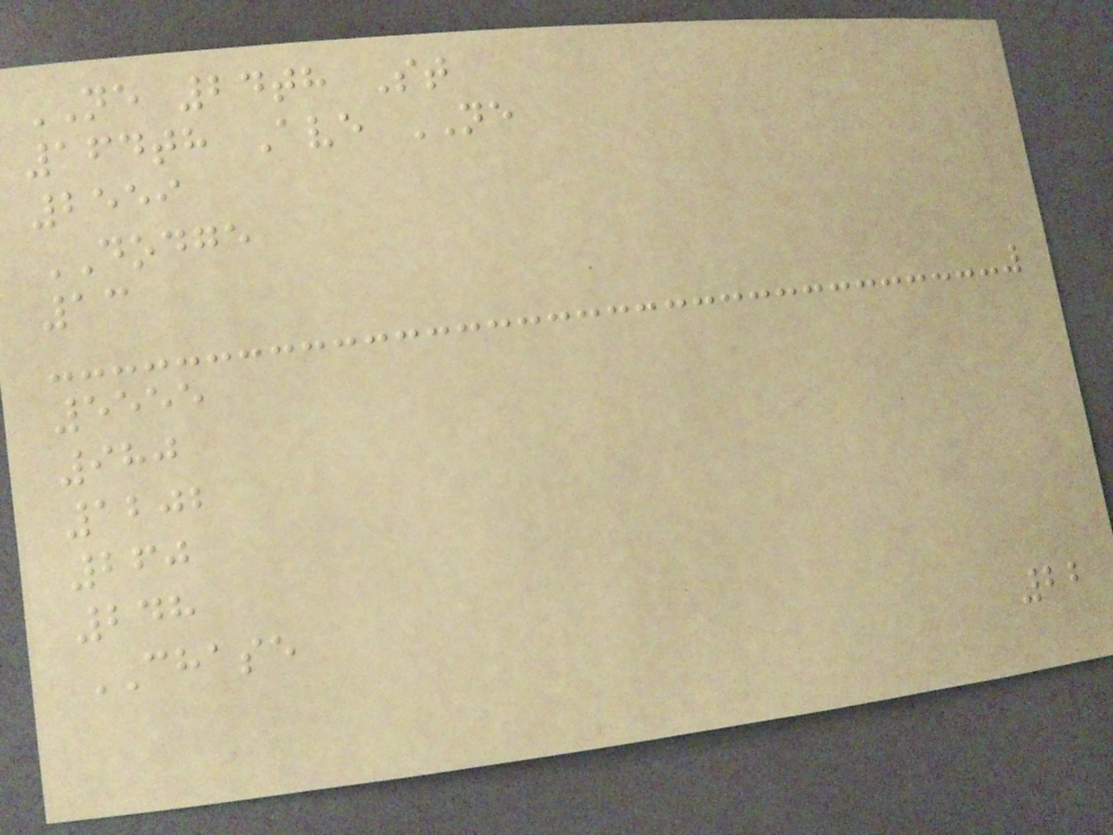NE 24th St
164th Ave NE
2559
DODGE
13
5555
980
1202
260
248
CHASE
22
